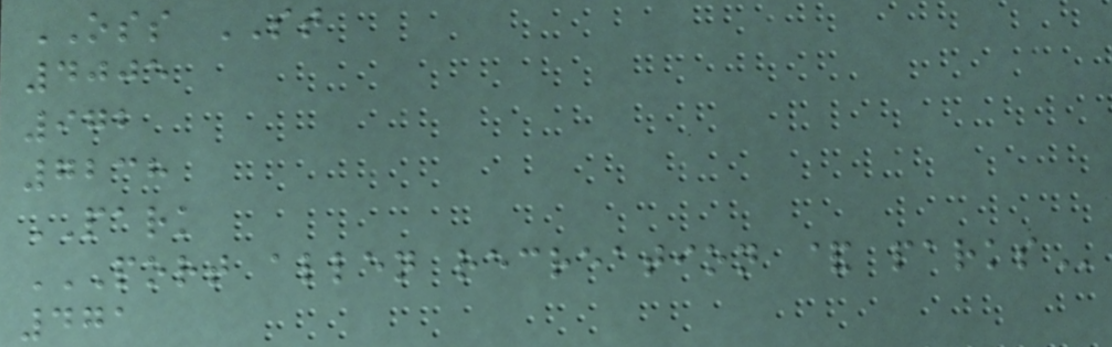OSS ST
4005
972
7238
PARK
PORT ALLEN RECREATION & PARKS
471
